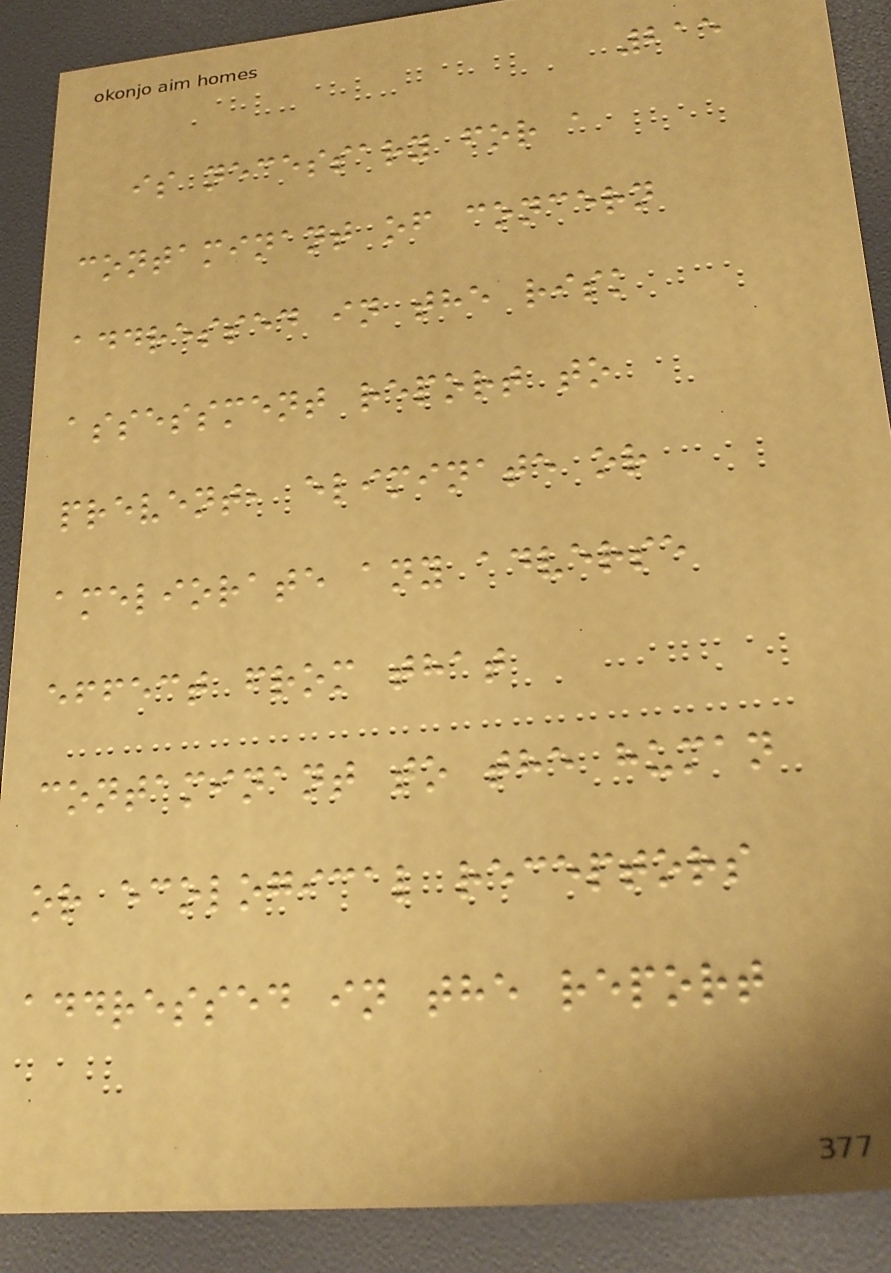215
is necessary for a
contaminant of concern
addressed in the risk
assessment report to
prevent, eliminate or
ameliorate any adverse
effect from that
contaminant to the human
or ecological receptors
addressed in the report
